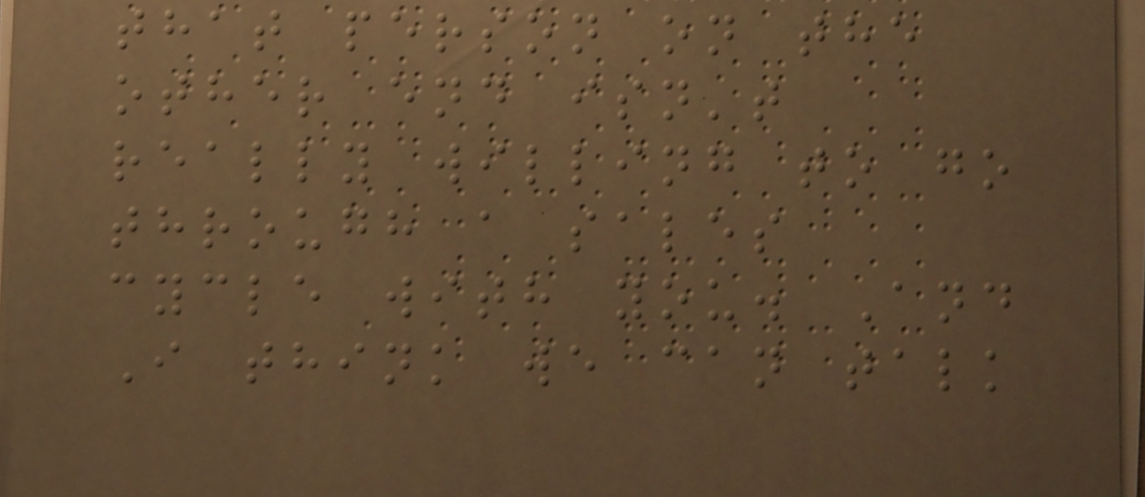that person on the
other end isn't
really willing to go
through a sales
cycle with you. And
I think we can talk
